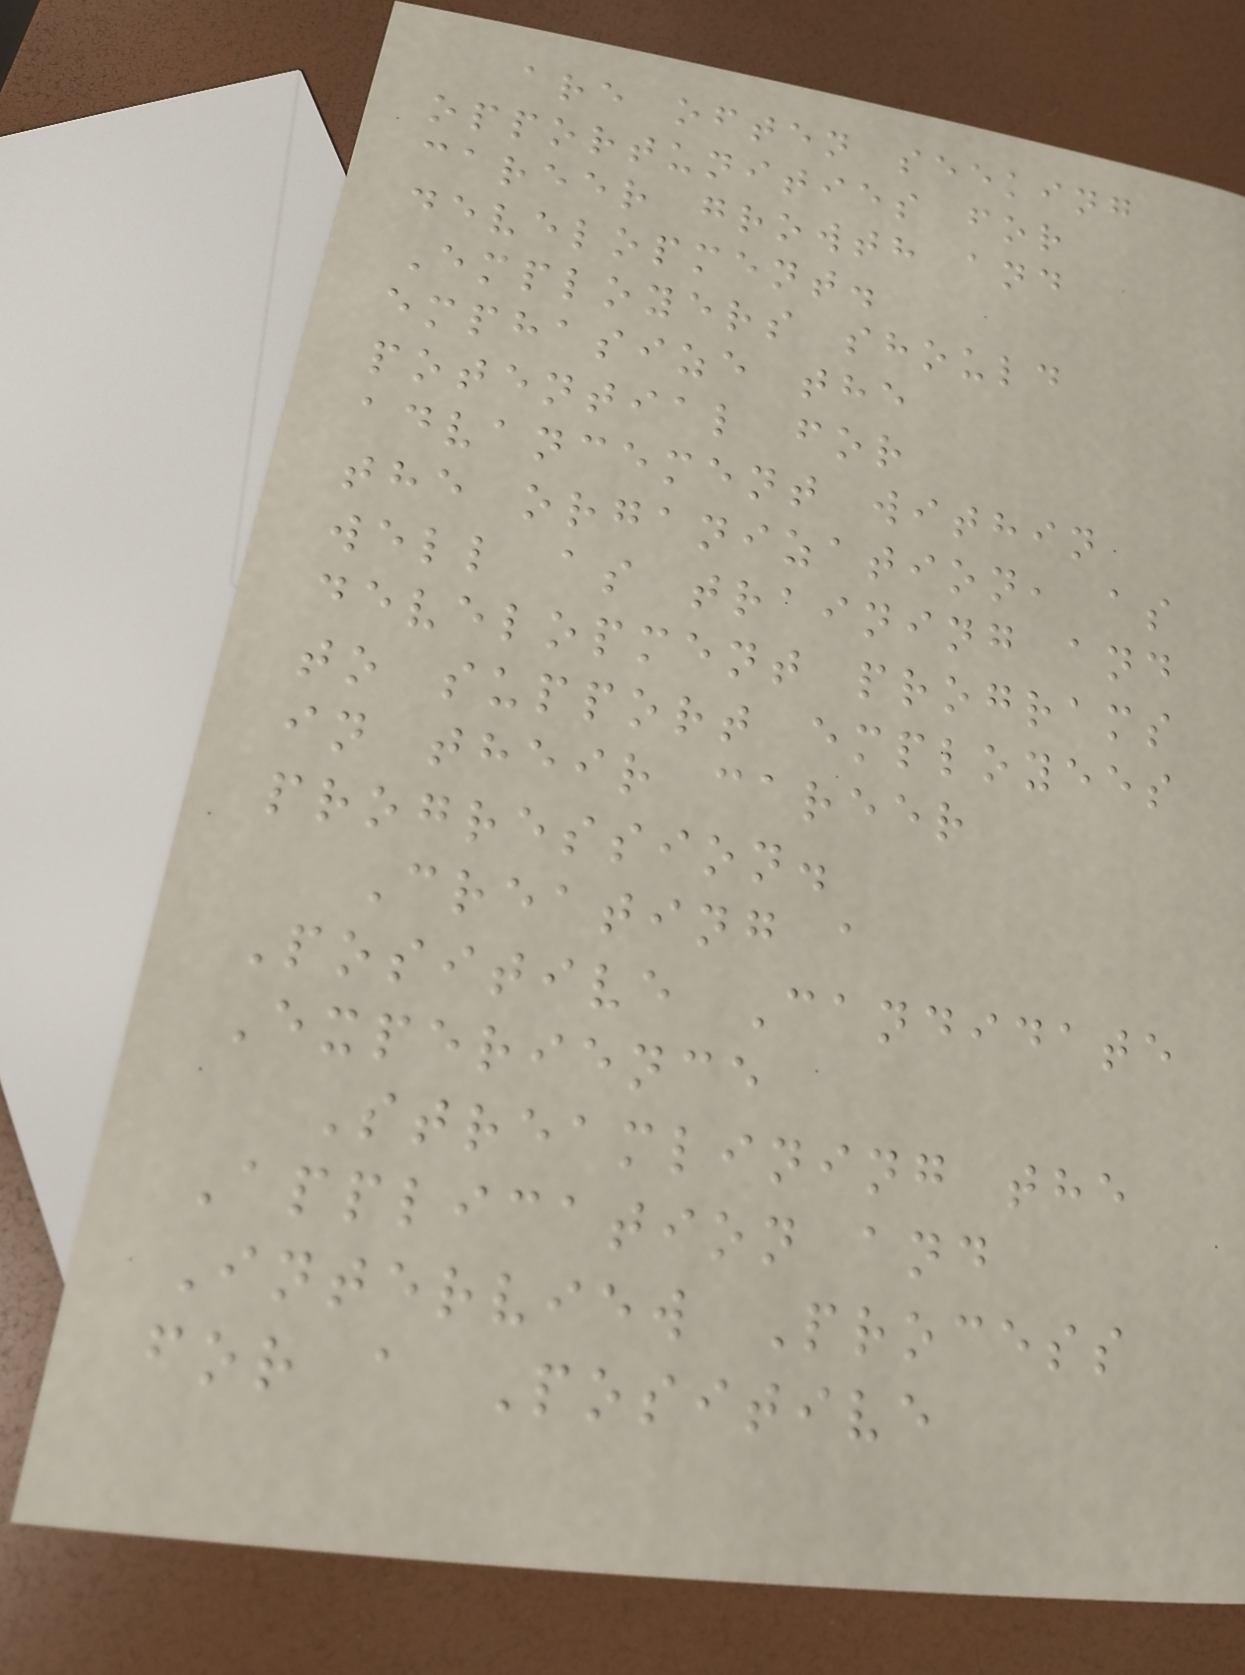are often seeking
opportunities for
career growth and
development.
Employers should
emphasize the
potential for
advancement within
the organization, as
well as training and
development programs
to support employees
in their career
progression.
Creating a
Positive Candidate
Experience
Streamlining the
Application and
Interview Process
for a Positive
